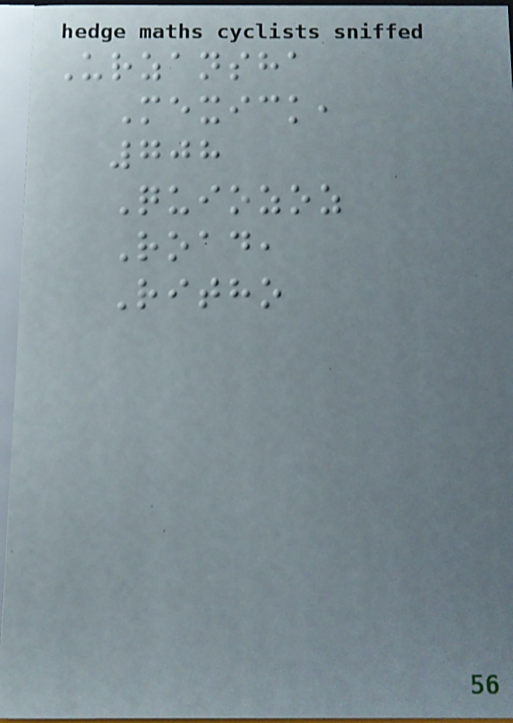Urzansha
Mexick,
708
Quiozoz
Road,
Ritho
